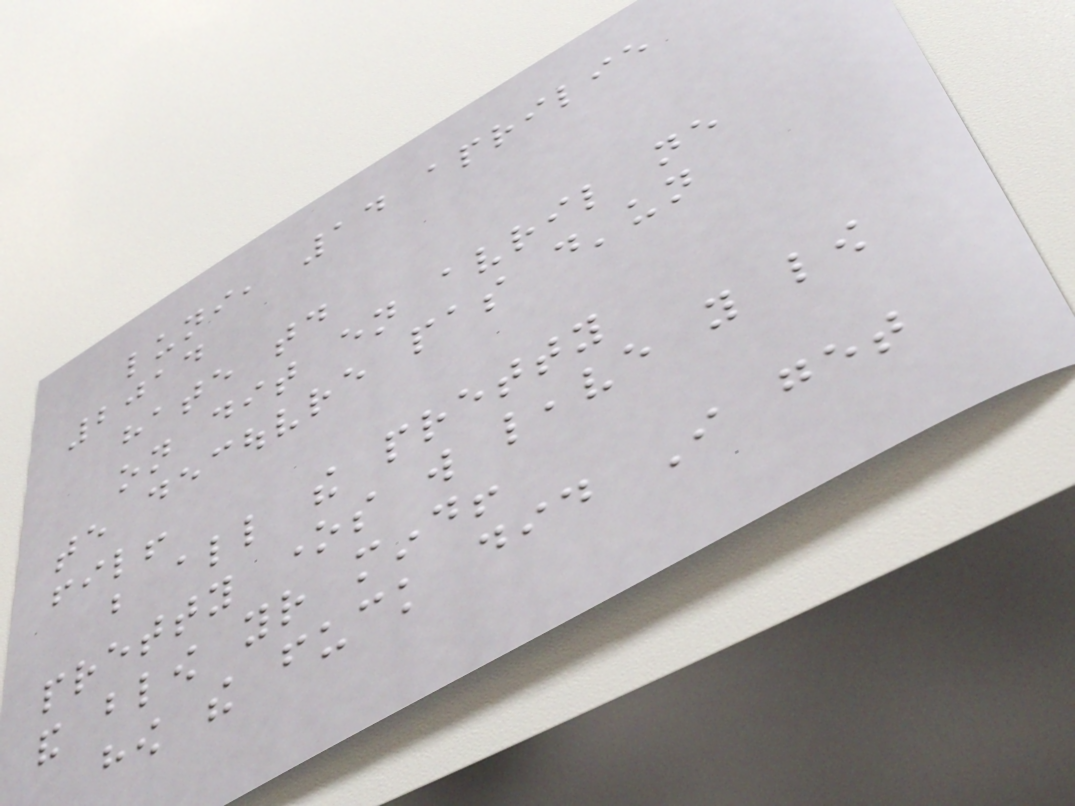luni, 14 aprilie
2014
hate today
on dit en avril ne
te decouvre pas d'un
fil!
but all the pretty
pretty ones will leave you low
and blow your mind!
how the fuck did I get
